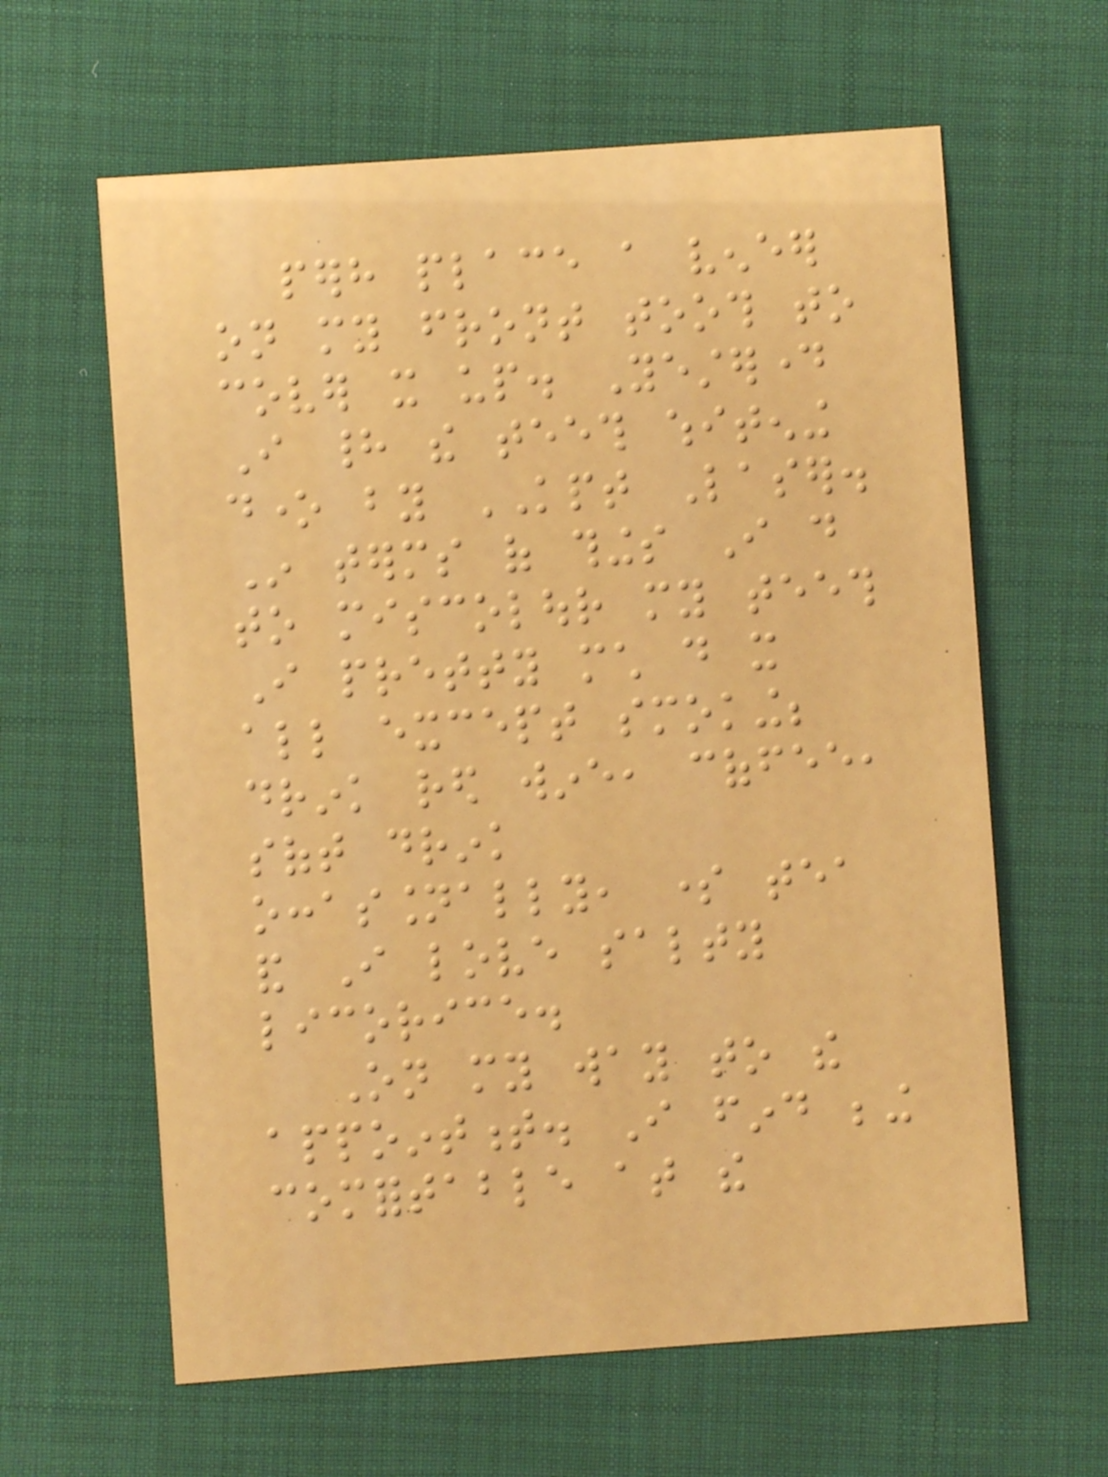perhaps place a veneer
on my front tooth to
cover it up. Yesterday
I had the teeth whitening
done by KPT Laser.
In terms of things I do
to miscolour my teeth
I pretty much do it
all except smoking;
drink red wine, coffee,
soft drink
occassionally, some tea
and I love salty
licorice.
On my way to the
appointment. I find being
comfortable at the
